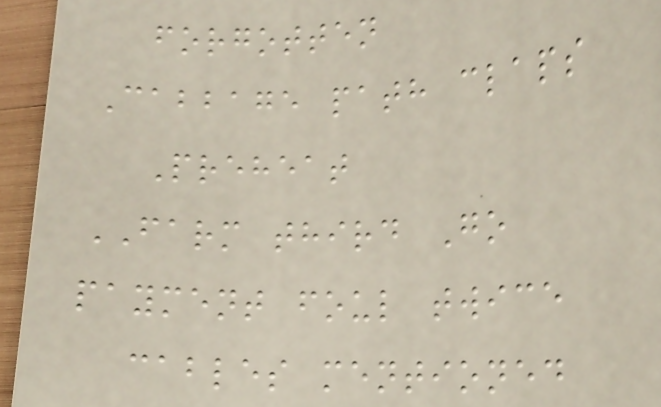forgotten
Cabbage path claps
Preheat
FARM third Go
payment foul twice
cables mentioned
